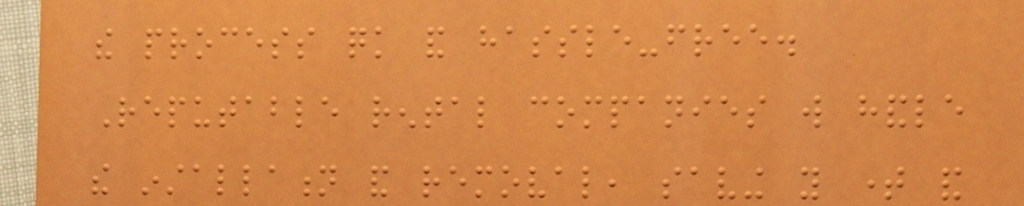the process quick and hassle-free.
Reputable rental companies will handle
the installation and removal, saving you time and
